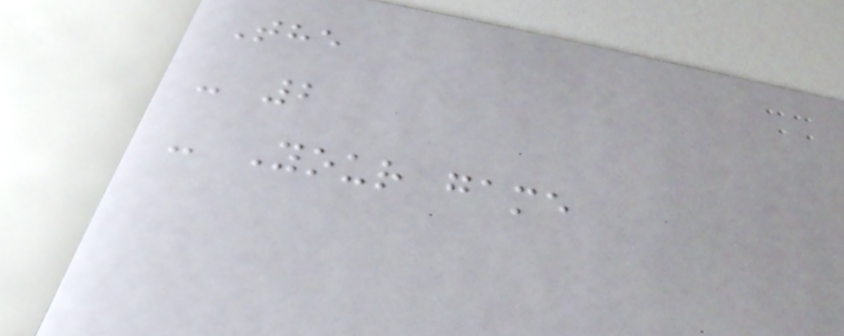The
- 2
- Your game
